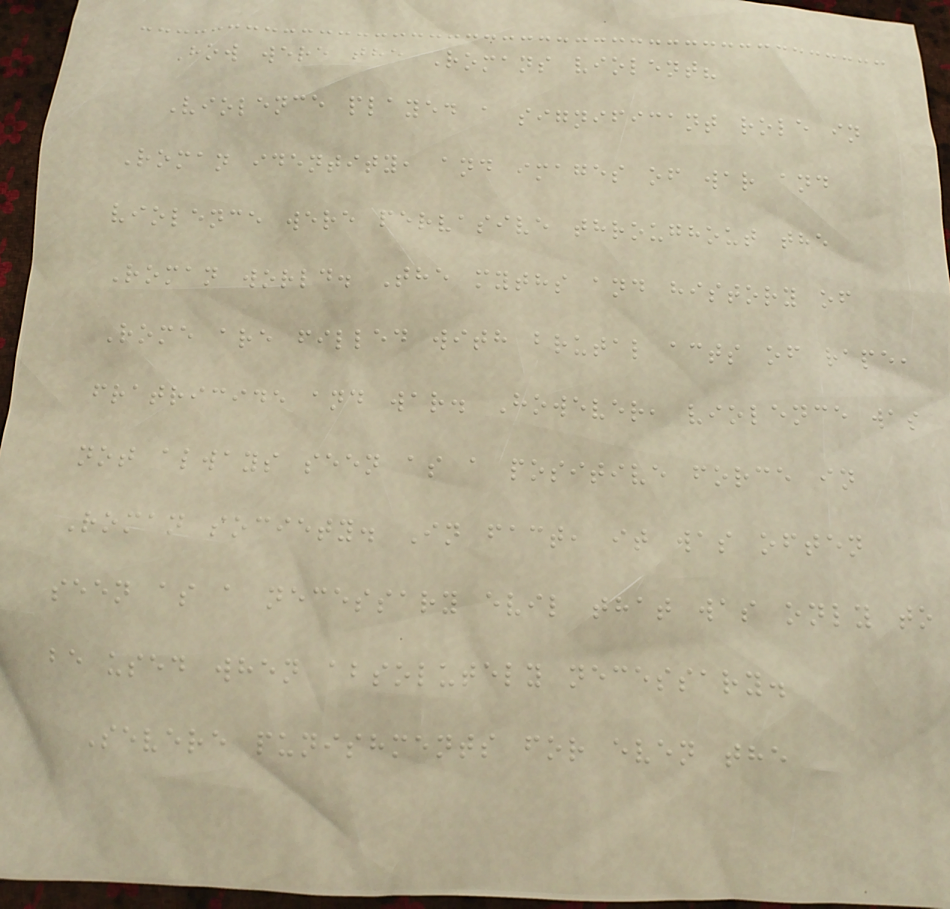How were the Romans violent?
Violence played a significant role in
Roman identity, and images of war and
violence were pervasive throughout the
Roman world. The myths and history of
Rome are filled with brutal acts of rape,
fratricide and war. However, violence was
not always seen as a positive force in
Roman society. In fact, it was often
seen as a necessary evil that was only to
be used when absolutely necessary.
Severe punishments for even the
